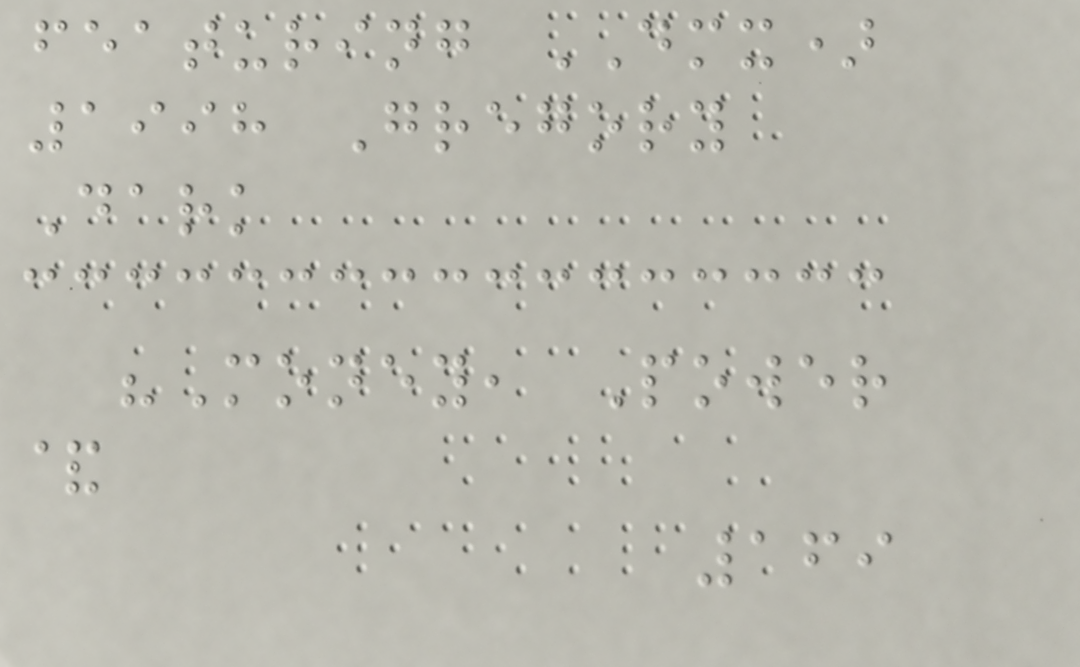featuring DMX)
1998 Gregory
Dark
"Money, Power
&
169
